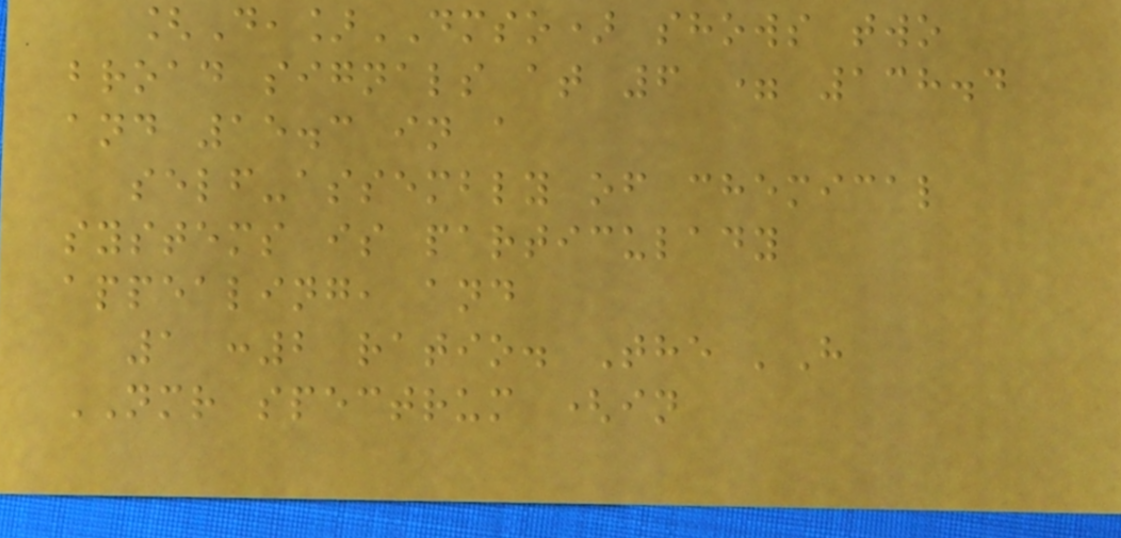[D,]DMSO) shows two
broad signals at 6 = 138.4
and 15.3 in a
self-assembly of chemical
systems is particulady
appealing, and
1 :2 ratio. The 'H
NMR spectrum (in
